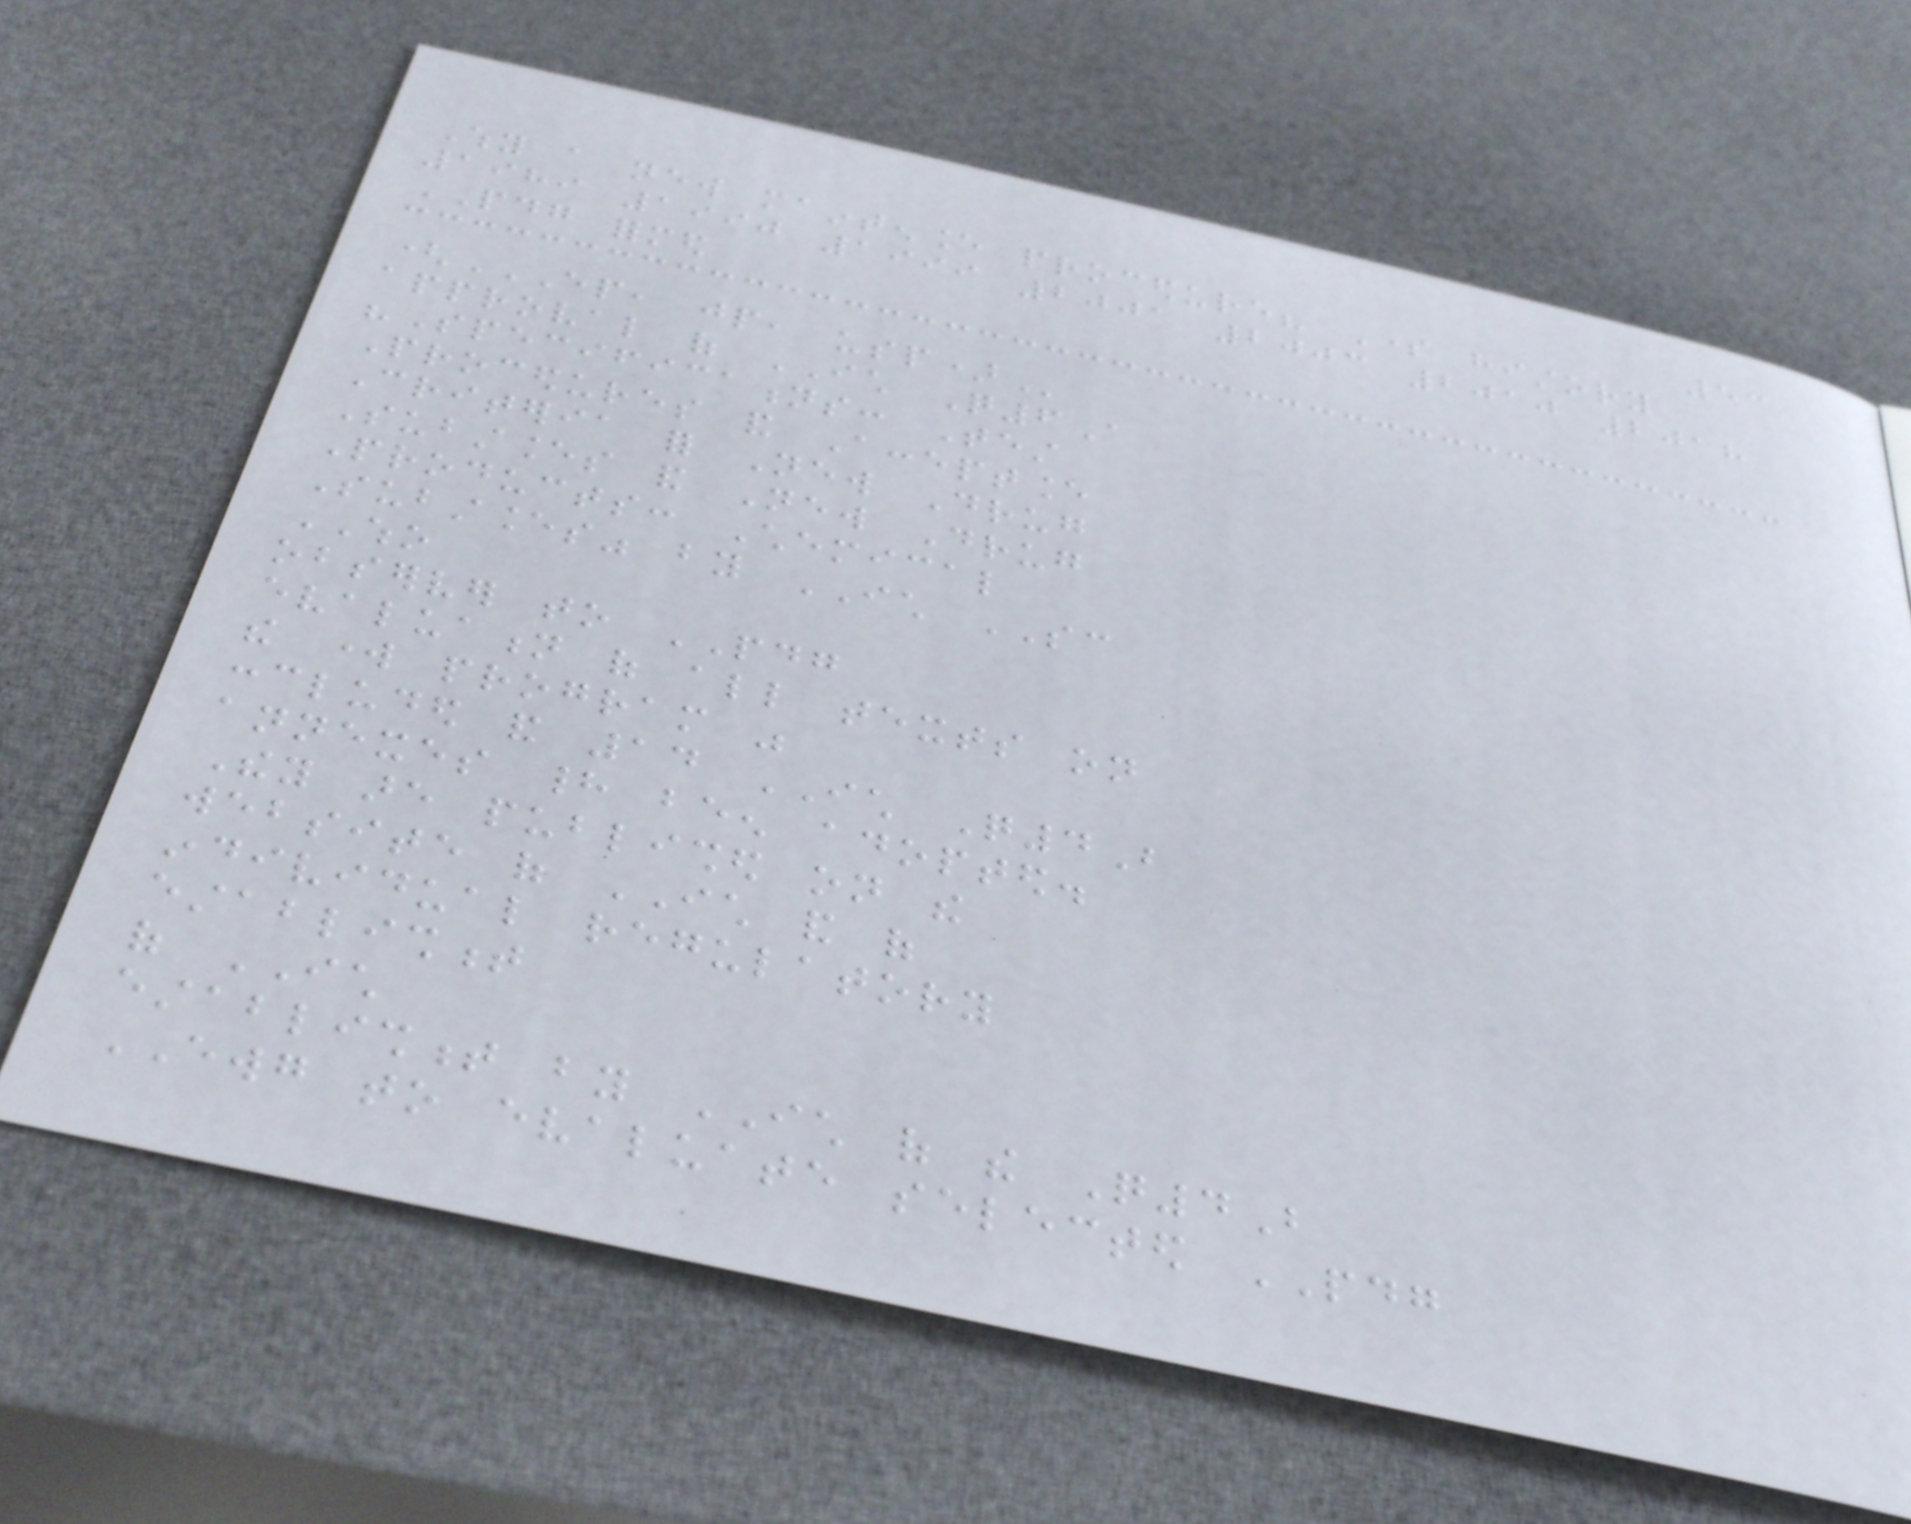53
Why a new maintenance procedure? Some history
1989 1990 1999 2001 2003 2010 2018
PDG formed
(EP, JP, USP)
approval of ICH Q6A
"Specifications: Test
Procedures and Acceptance
Criteria for New Drug
Substances and New Drug
Products: Chemical
Substances" by ICH SC
WHO
observer to PDG
evaluation of all texts on
the work program was
concluded and 14 ICH Q4B
annexes had been adopted.
They are published on the
website of ICH and of
individual regulatory
establishment
of ICH
establishment by ICH of the Q4B
EWG to evaluate selected PDG
